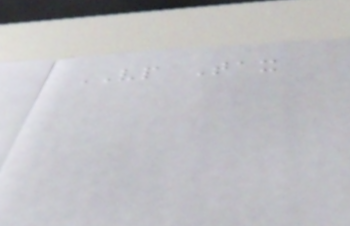VP Tax
